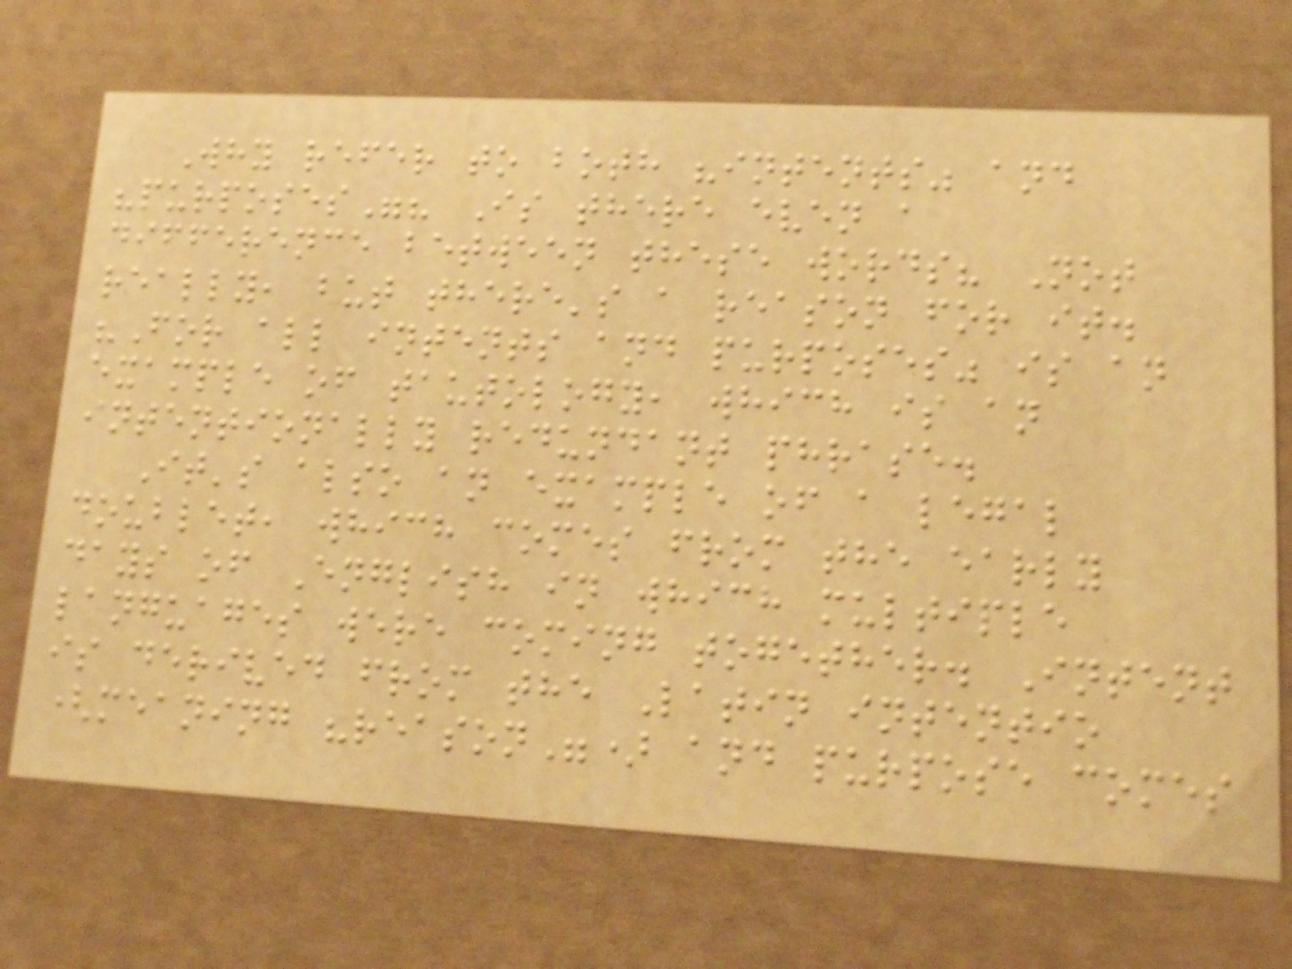Why refer to both "intents" and
"purposes"? Is there even a
difference between these words? Not
really, but there's a reason for it.
"For all intents and purposes" is an
example of tautology, which is an
intentionally redundant phrase.
It's also an example of a legal
doublet, which comes from the early
days of English in which multiple
languages were coming together. Intent
is derived from the Latin intentio
(meaning "reason") and purpose comes
